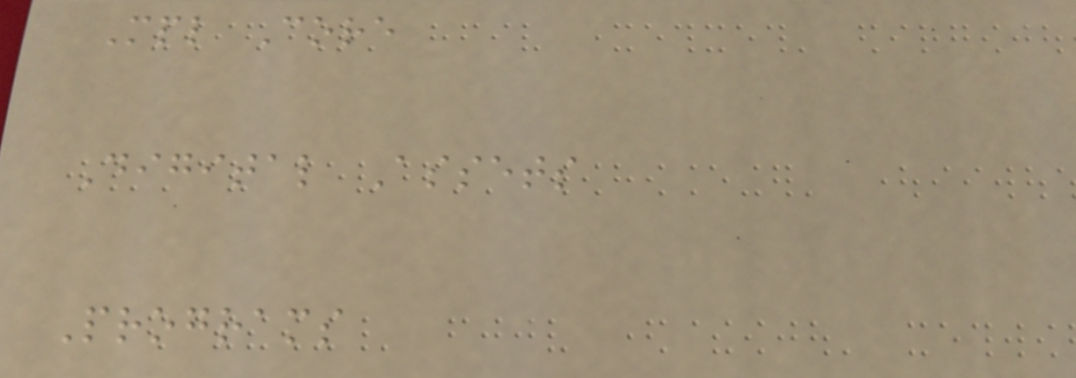Mpl Core
Digital Assets
Programs
